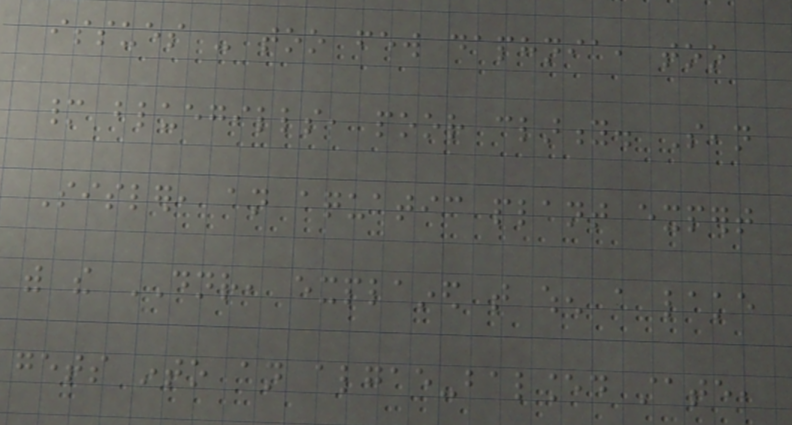issues - too few daphnia, too
many bluegills, poor clarity. Sean
Sisler, an aquatic plant expert
with the DNR, explained that when a lake
gets into an algae-balanced state,
